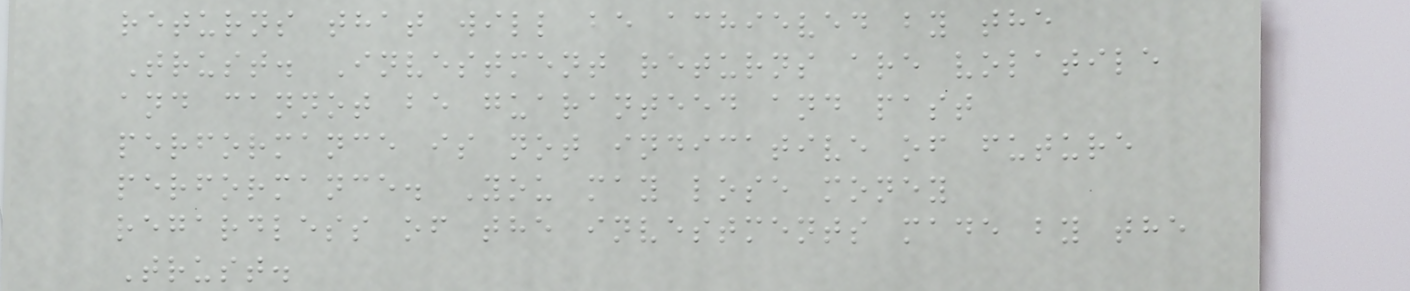returns that will be achieved by the
Trust. Investment returns are volatile
and cannot be guaranteed and past
performance is not indicative of future
performance. You may lose money
regardless of the investments made by the
Trust.
